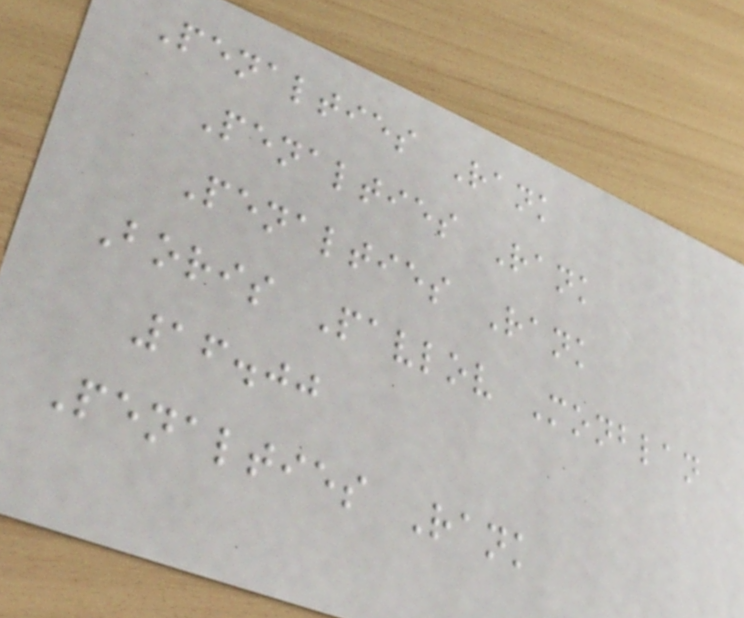Penalties Rank
Penalties Rank
Penalties Rank
Boris Pavlov Monblan
16.00
Penalties Rank
